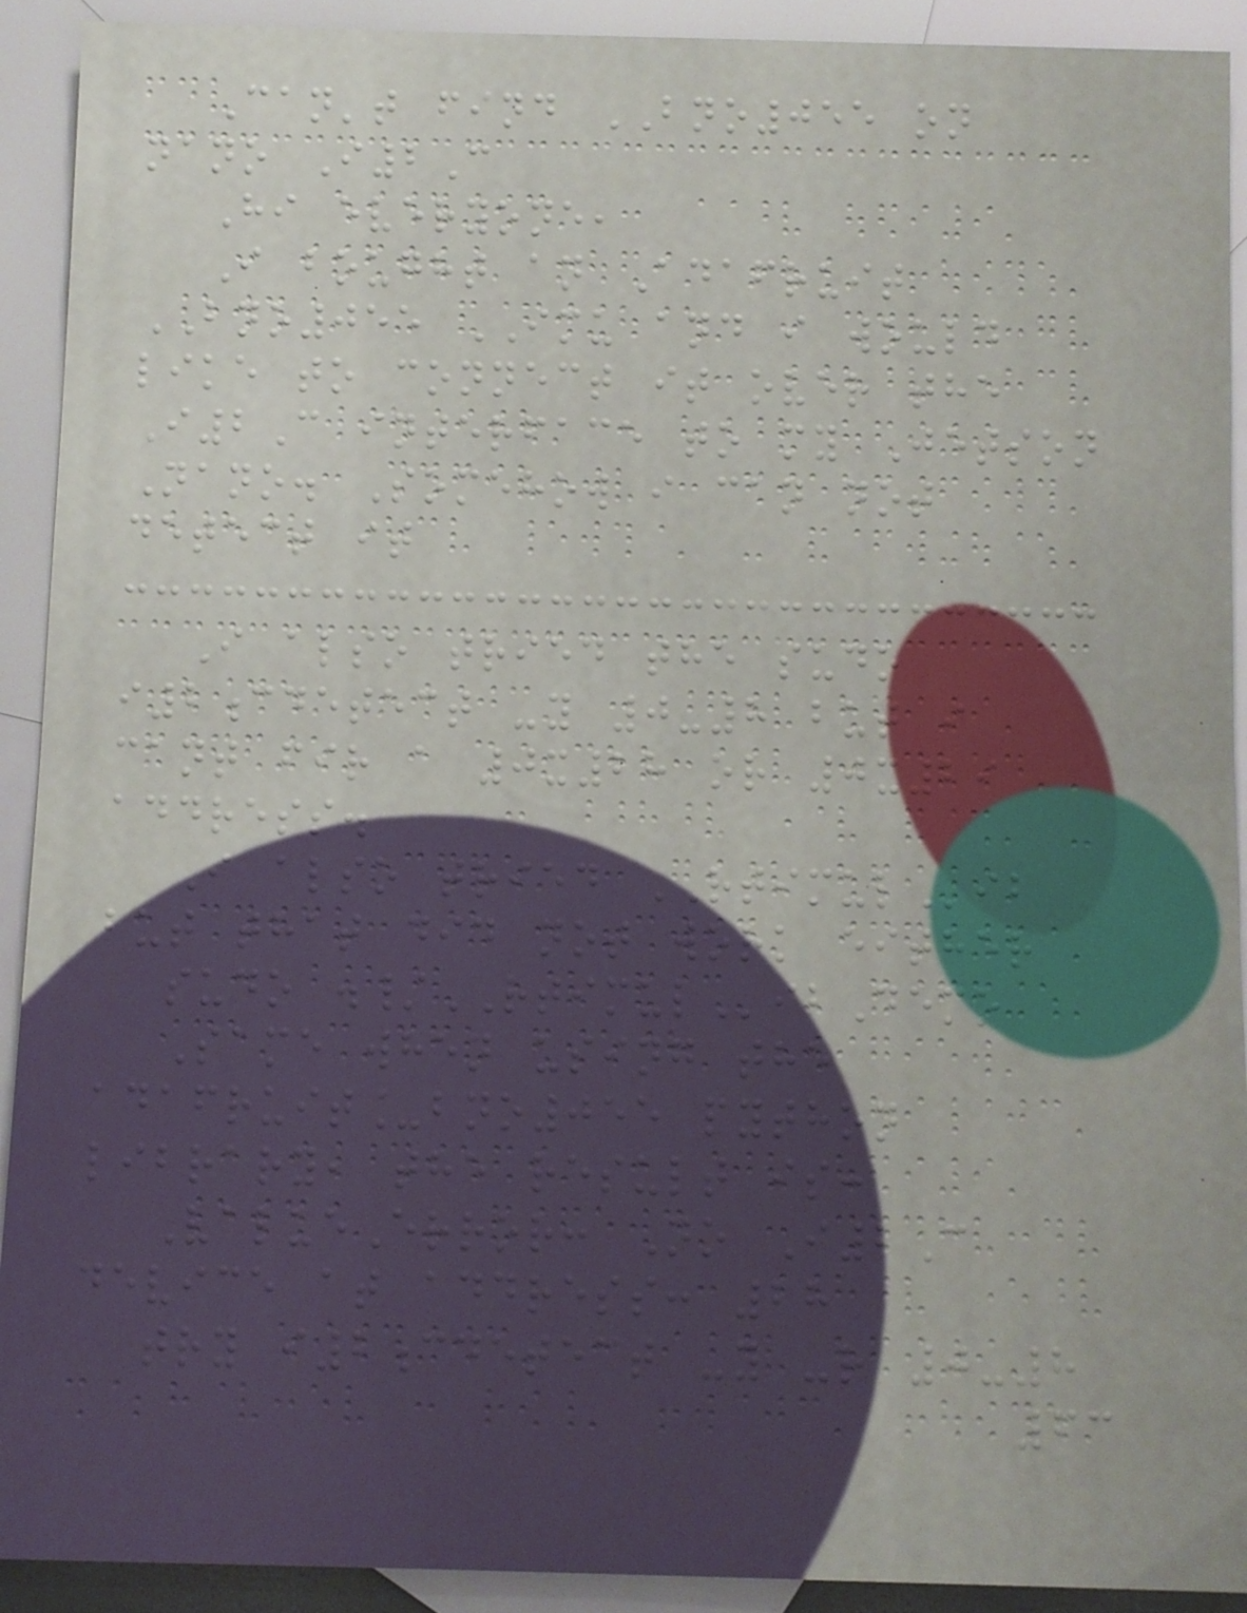Can't find BNO055 on
nano I2C
Hi everyone,
I bought an Adafruit
BNO055 IMU and i would
like to connect it over the
I2C interface to my Jetson
Nano. Somehow i can not
detect it
I also tried the sudo
i2cdetect -y 0-8 but i
cant fir a 0x28 or 0x29
address.
I also tried RTIMULib
but that did not work either
sudo ./RTIMULibDemo
Same when using the
adafruit_bno055 python
library, the result is:
ValueError: No I2C
device at address: 28
try i2cdetect -y -r 0-8
63
